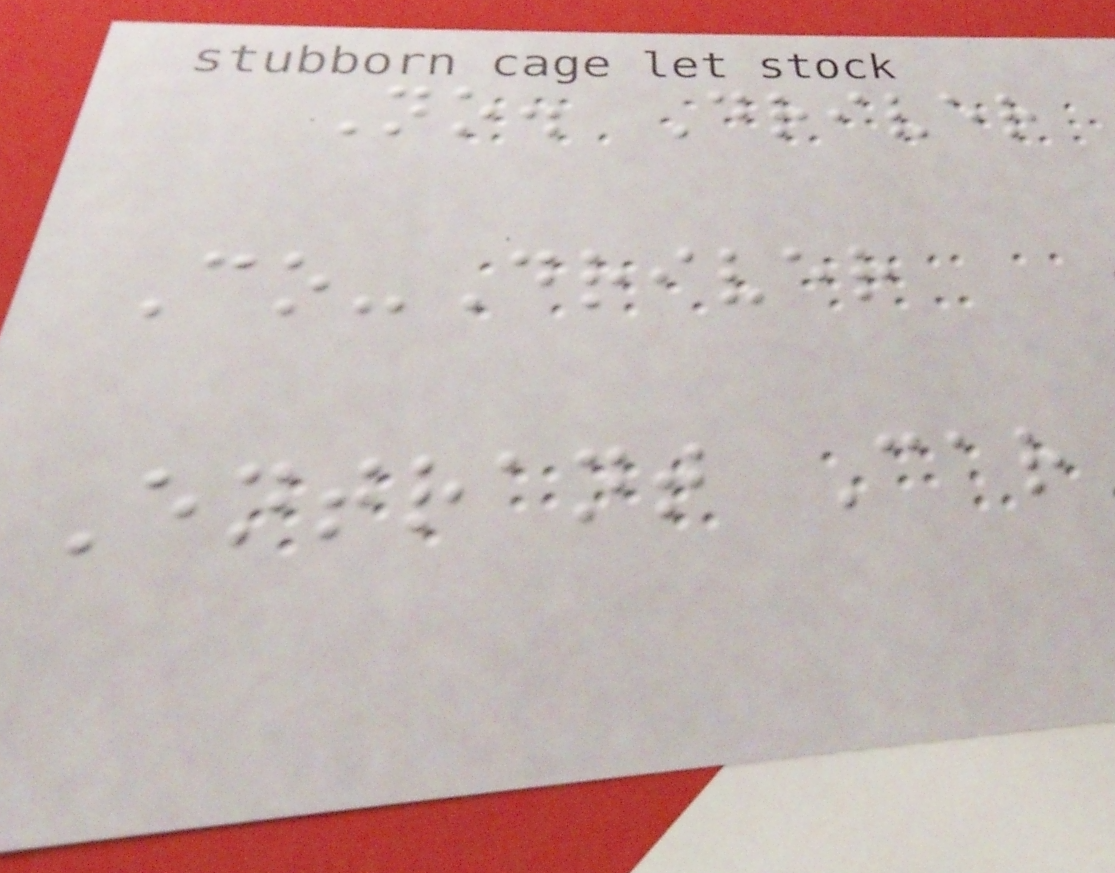No. Driver
Co-Driver
Entrant Car
